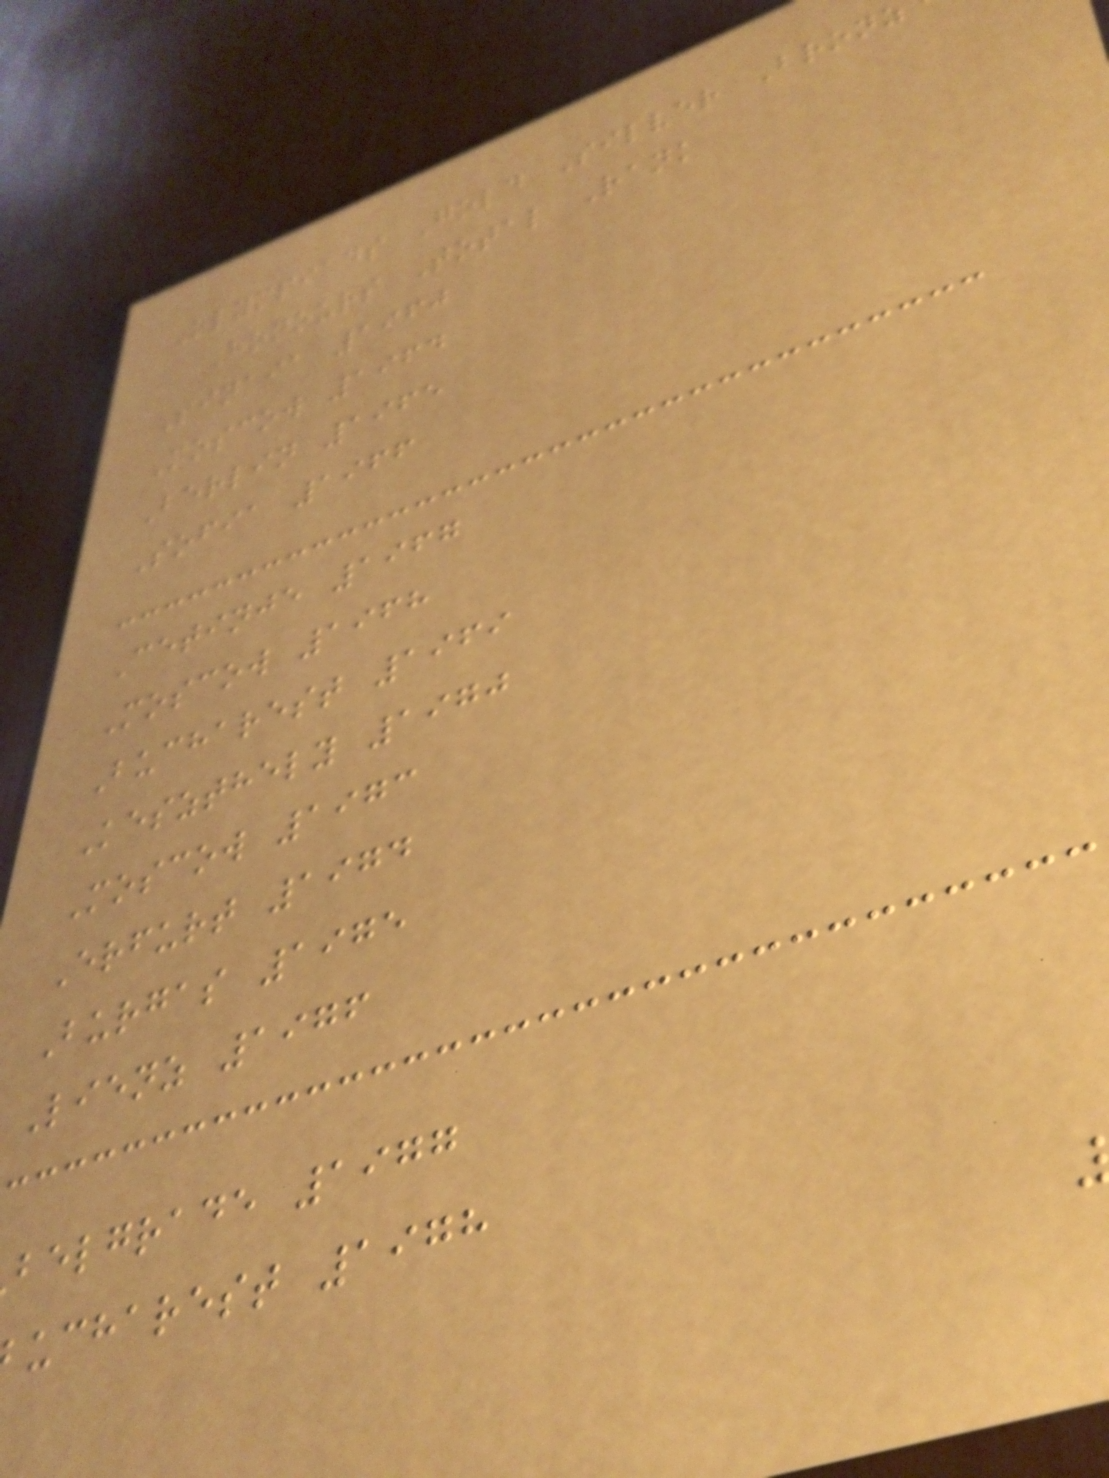Olympiads Gold Silver Bronz
Honours Total Rank
Sinaia 1960
Moscow 1964
Berlin 1965
Sofia 1966
Cetinje 1967
Moscow 1968
Bucharest 1969
Keszthely 1970
Moscow 1973
Erfurt 1974
Burgas 1975
Lienz 1976
belgrade 1977
ucharest 1978
